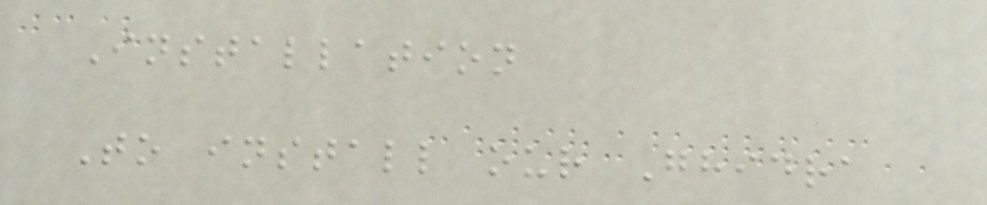Installation
To install our Ghidra
